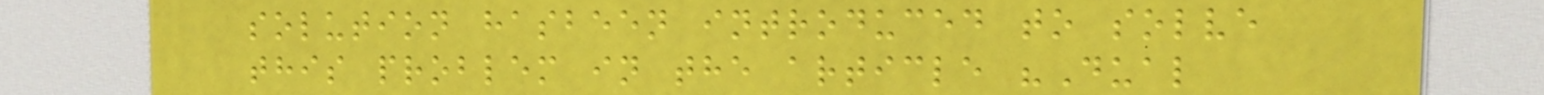solution hasbeen introduced to solve
this problem in the article "Dual
